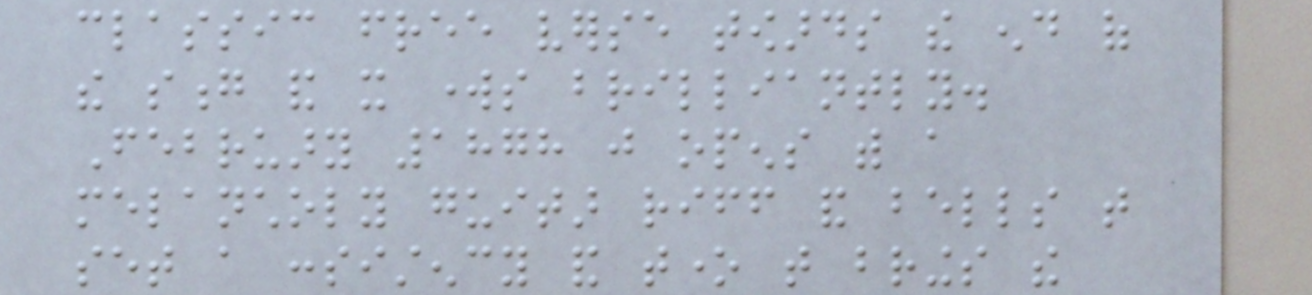classic free verse towards the end of
the song and it works brilliantly.
February 1878 just opens with a
melancholy guitar riff and bells that
set a consistency and tone that brings the
